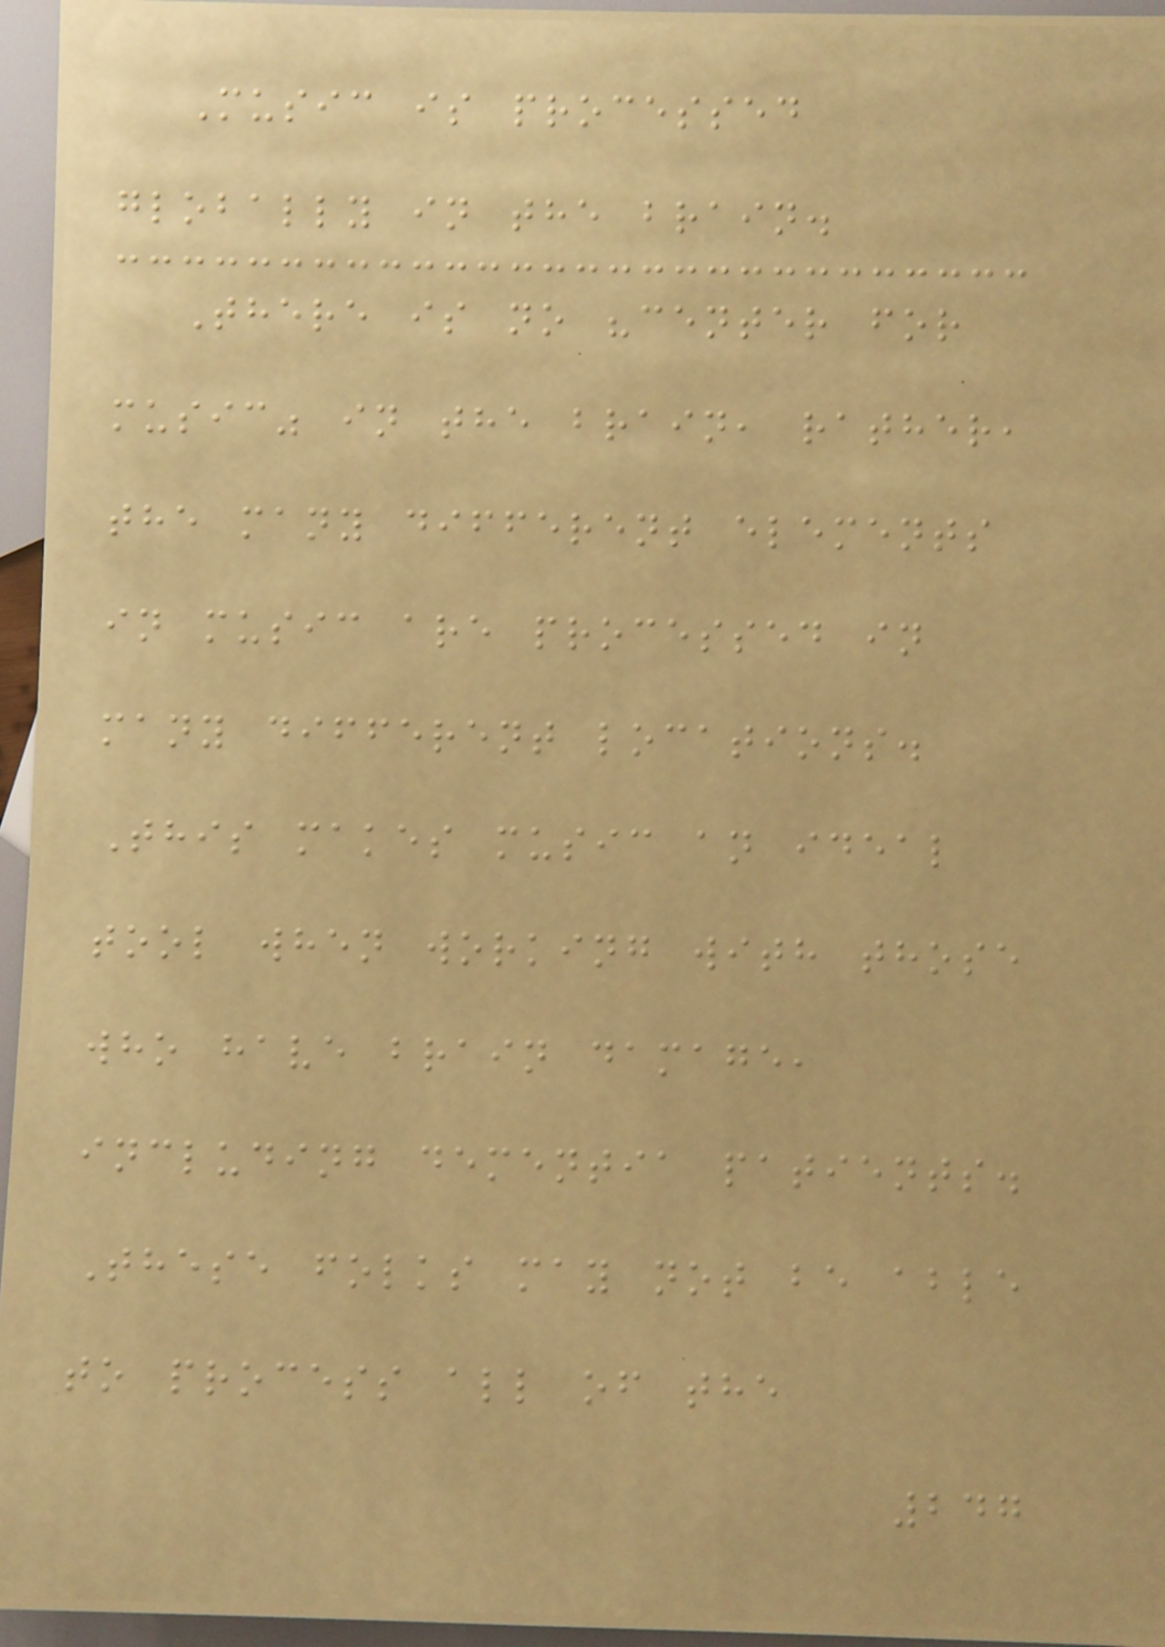Music is processed
globally in the brain.
There is no "center for
music" in the brain, rather,
the many different elements
in music are processed in
many different locations.
This makes music an ideal
tool when working with those
who have brain damage,
including dementia patients.
These folks may not be able
to process all of the
247
